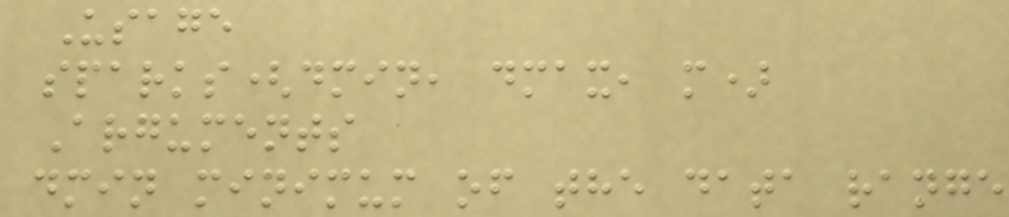Usage
sparks(dmin, dmax, m)
Arguments
dmin minimum of the data range
